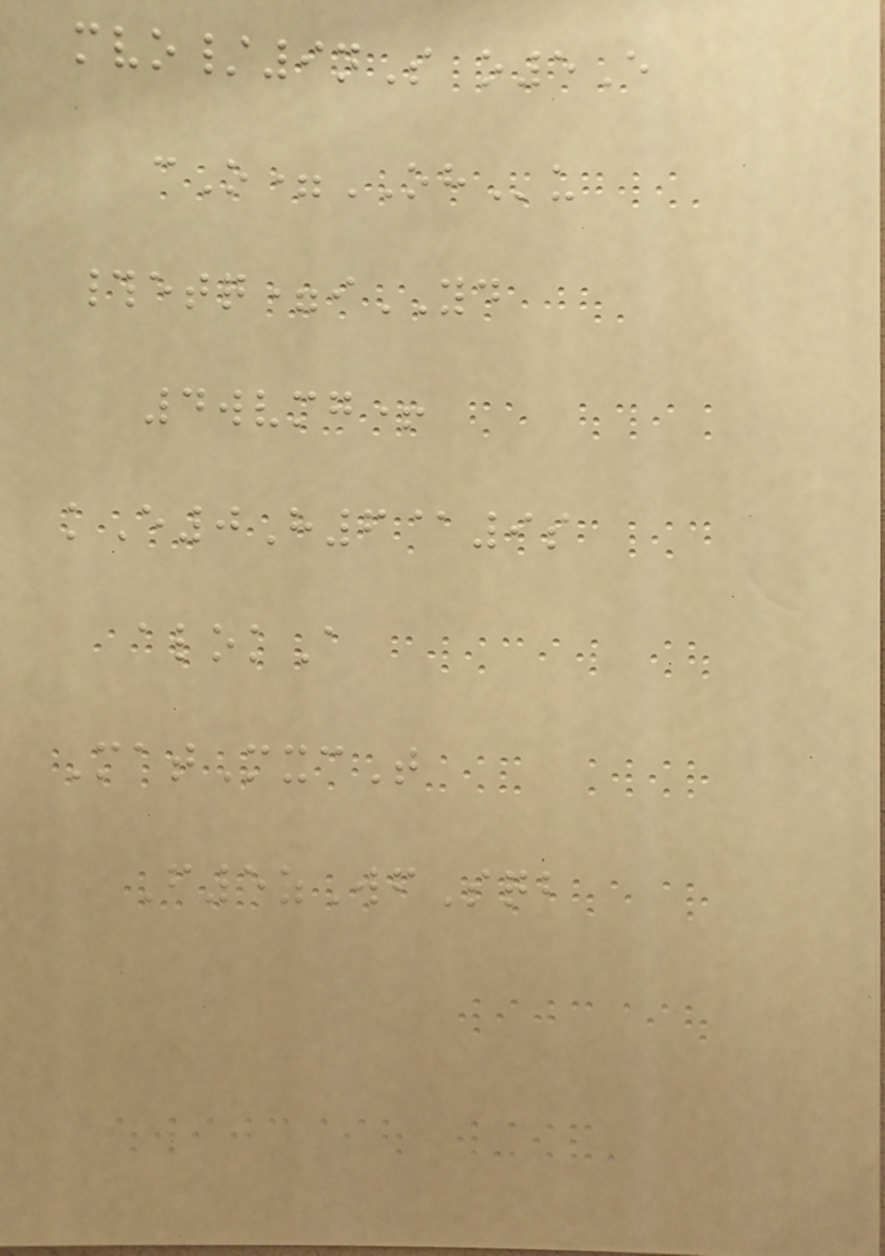mvo/9nS o5E
cO=OHu
#etq=iYD
4wvmg+
kE0H6@9s
alokA
MatMxcT
F5zWfSqb
